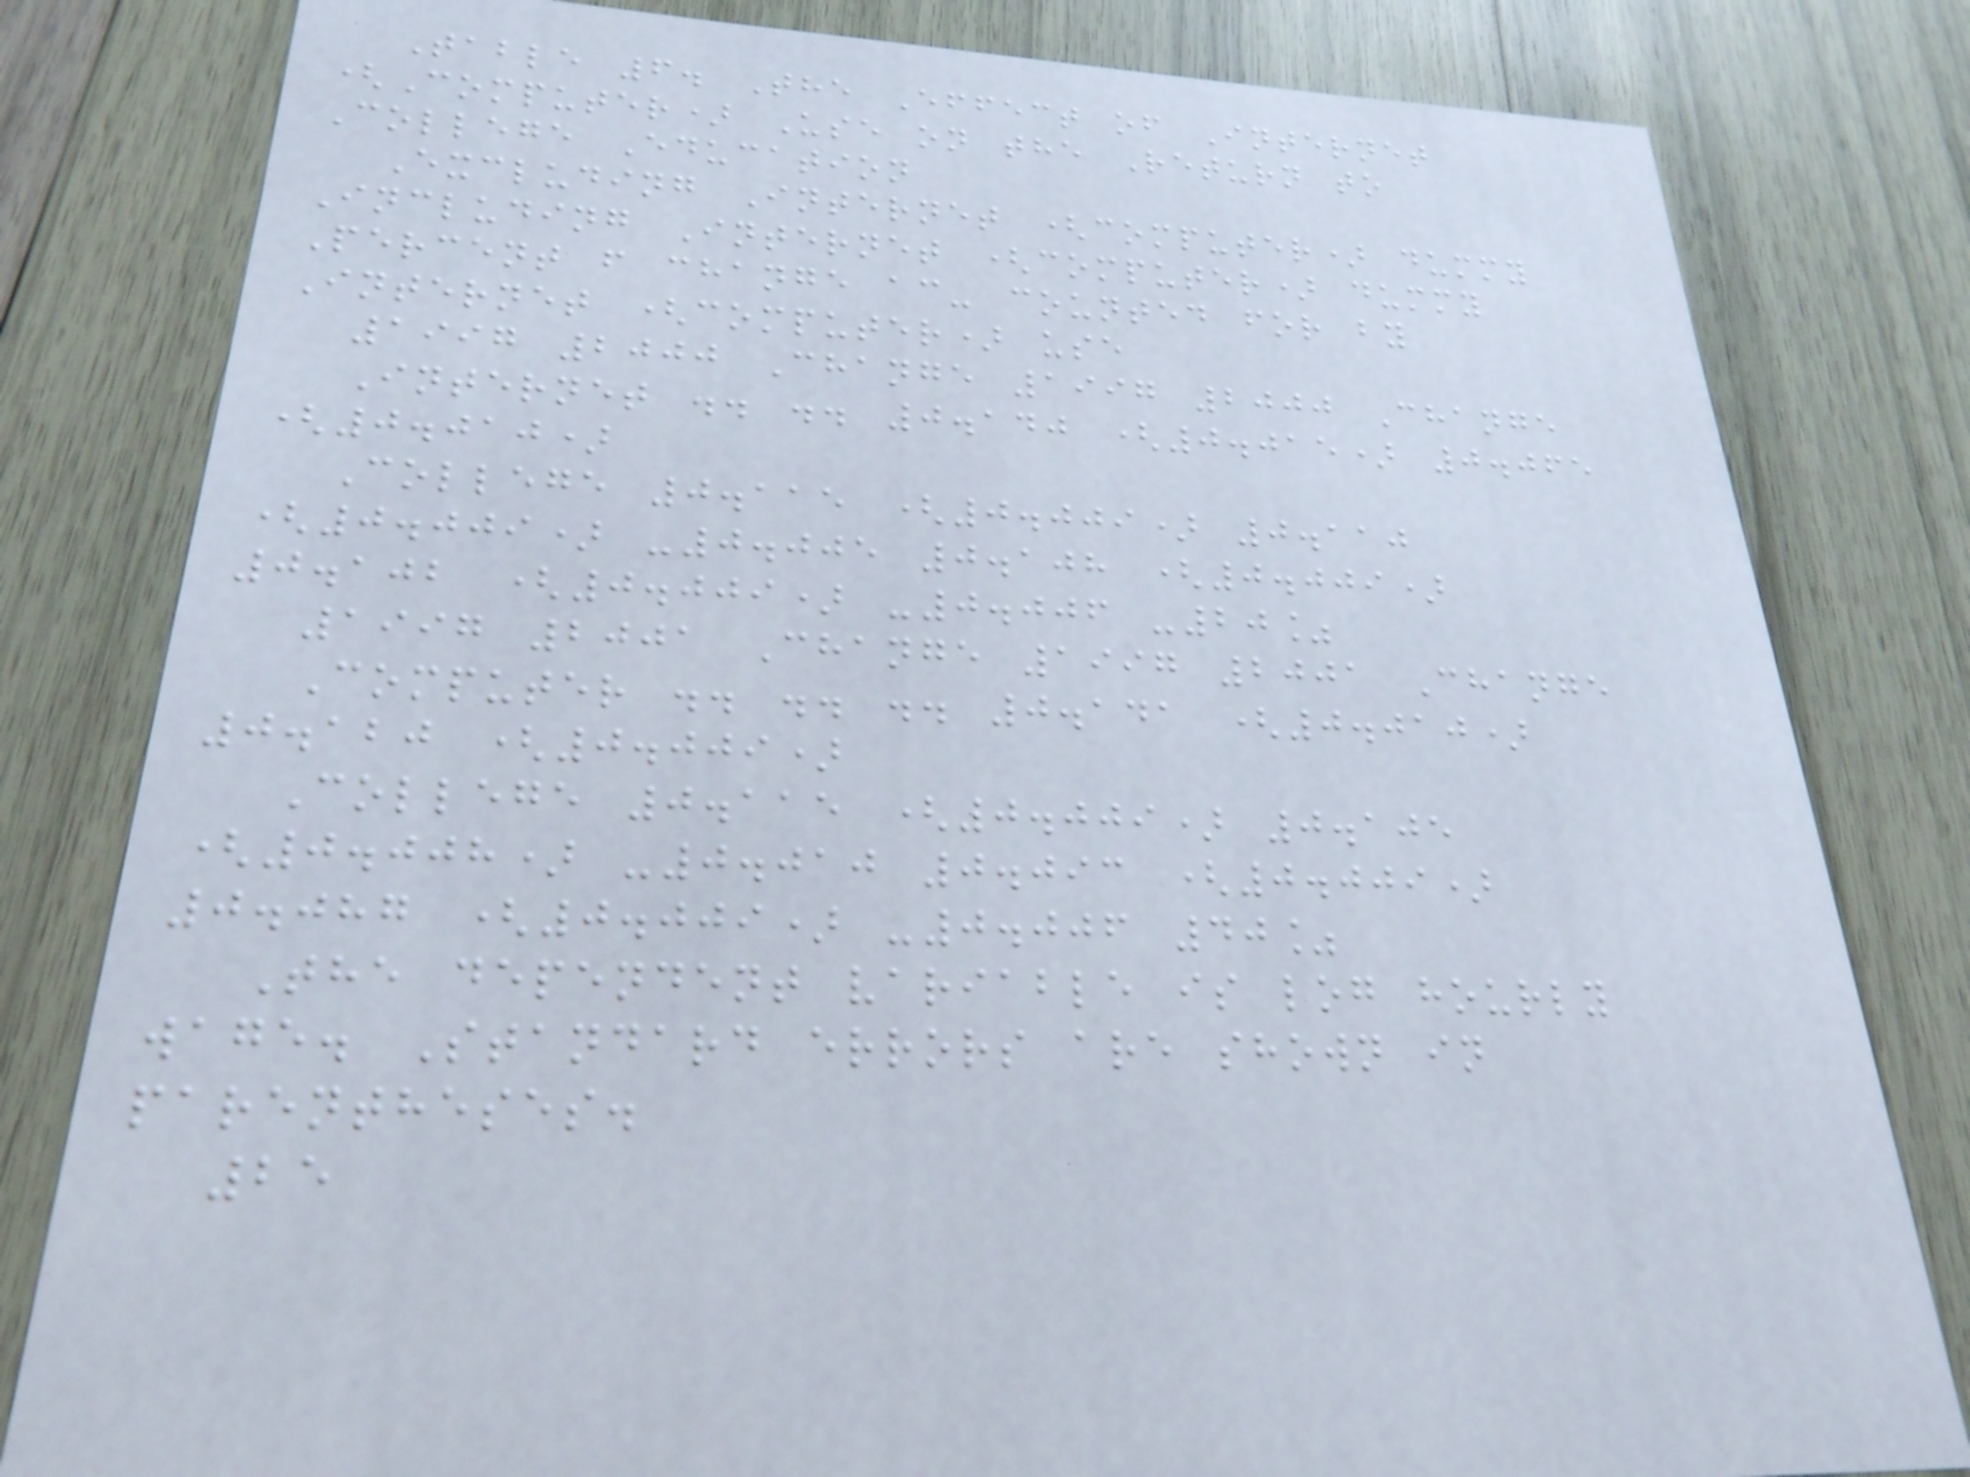Table 6. The Effect of Internet
(Computer) Use on the Return to
College Education
Excluding Internet (computer) dummy
Including Internet (computer) dummy
Percent f change ac- counted for by
Internet (computer) use
1997 2000 Change 1997 2000 Change
Internet .. .. 0.140 (0.015) 0.065
(0.010)
College 0.115 (0.009) 0.110
(0.009) -0.005 0.108 (0.009)
0.102 (0.009) -0.006 -20%
1997 2001 Change 1997 2001 Change
Computer .. .. .. 0.141 (0.010)
0.120 (0.009)
College 0.115 (0.009) 0.105
(0.008) -0.010 0.093 (0.009)
0.087 (0.009) -0.006 40%
The dependent variable is log hourly
wage. Standard errors are shown in
parentheses.
25
